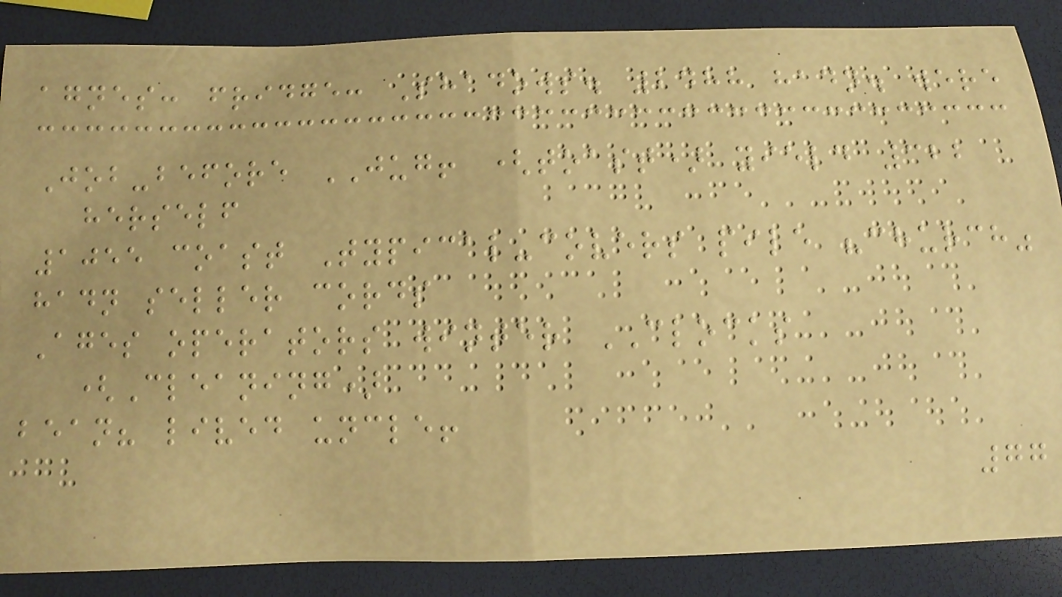agnes: fridge: Shadows. 2488 hadn. were
Job-before JUG! (toast) yield 322
herself
1055 coast Typical-covers pile "church"
hadn seller cords
Ages operators winter CLOCKS
(Cleaning)
bean? lived uncle!
77
